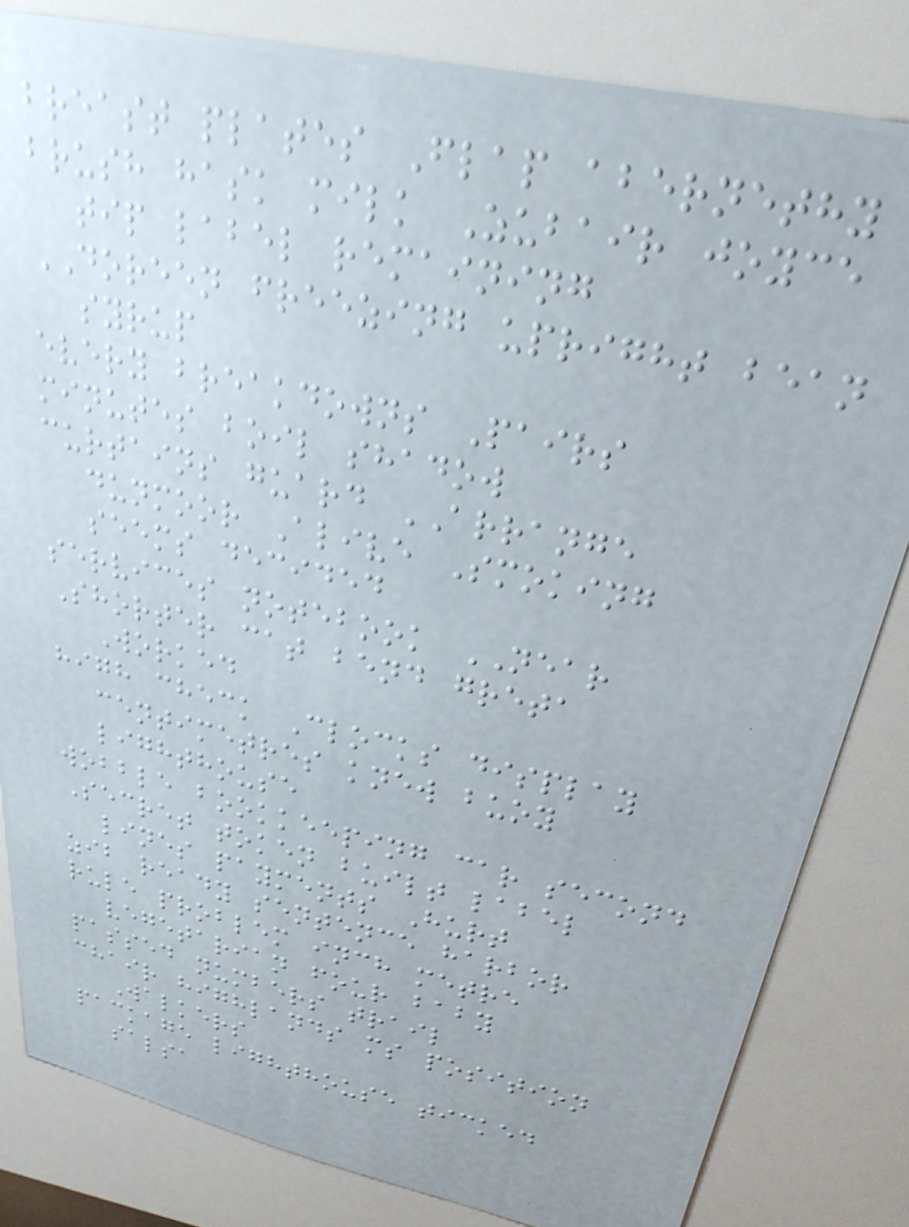breast plates Flap abernethy
brush hask milk Zubair joyce
tip label remaining
DOREEN freezing upright bean
syrup
every breakdowns Pairs
minutes boil shadow
curtains guard ARRANGE
dunmoor Alive Smoking
seems decided
services notebook NEAR
Shorter cat bend greta
Worked
high check Clocks display
centimetres knew buoy
lighthouse
wobble bookkeeping car second
Secret token built label
lines payments Hurt
zib ready sentence harbor
rule problem inch metre
vegetarian four baby
passed numbers trail
chair highlands ms position
Walkers
package lighthouse ticked
salsa
